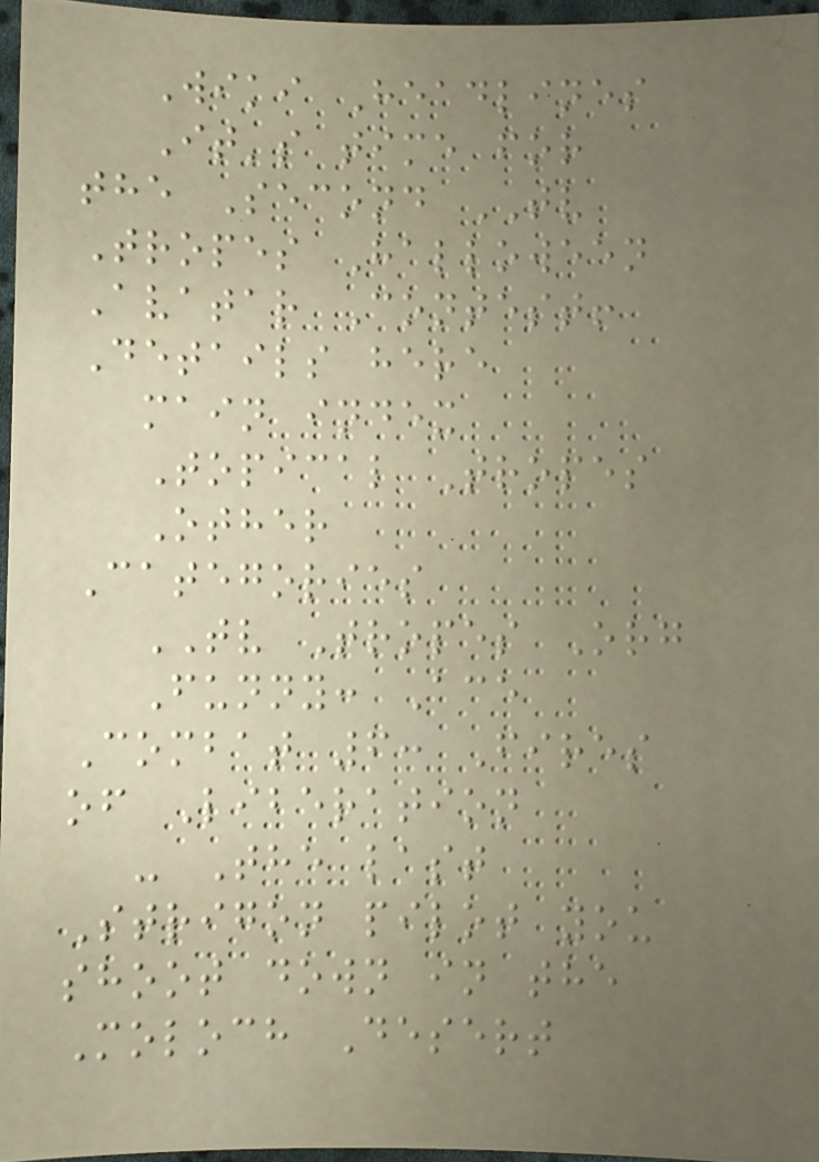Wiki Headlines
It's time for
the Second TV
Tropes Halloween
Avatar Contest!
Details here
main index
Topical Tropes
Other
Categories
TV Tropes Org
Funny: Ace
Combat 6: Fires
of Liberation
- The last
Strigon pilot you
shoot down in the
Moloch Desert
